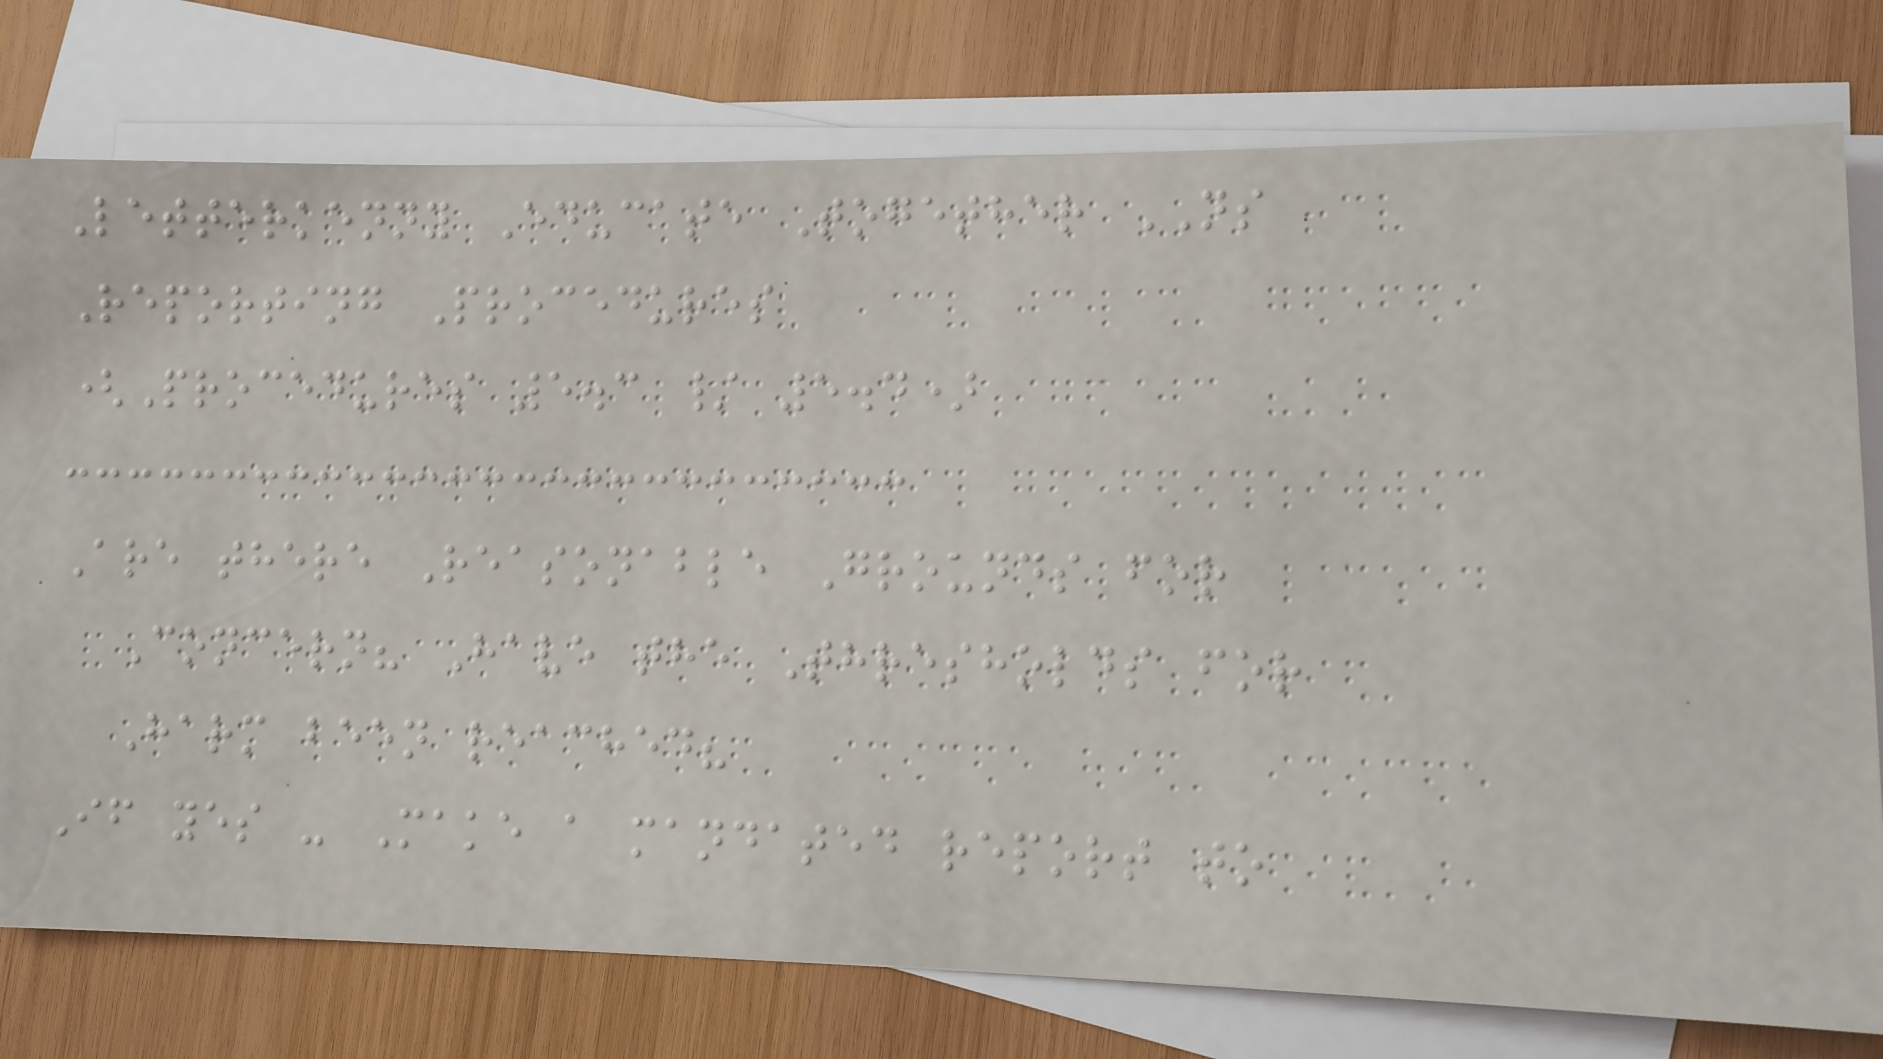Letterkenny Educate Together NS
Reporting Procedures
(Procedures 5.3 / 5.4)
Are there Reasonable Grounds for
Concern? Have the Thresholds for
Harm been reached?
If yes - Make a mandated report to
